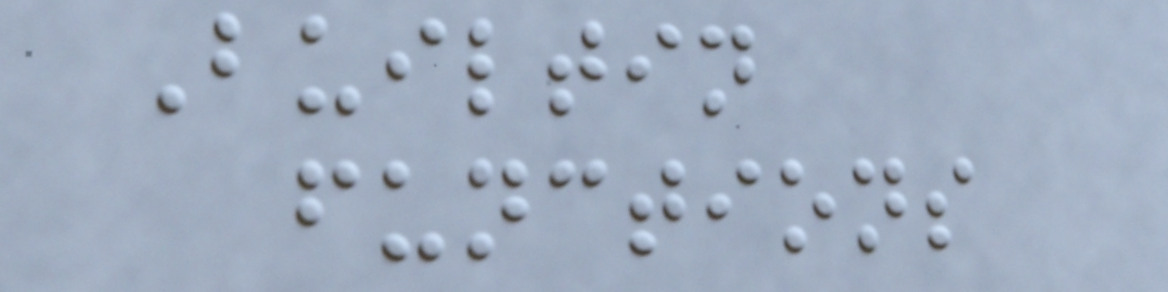Builtin
functions
